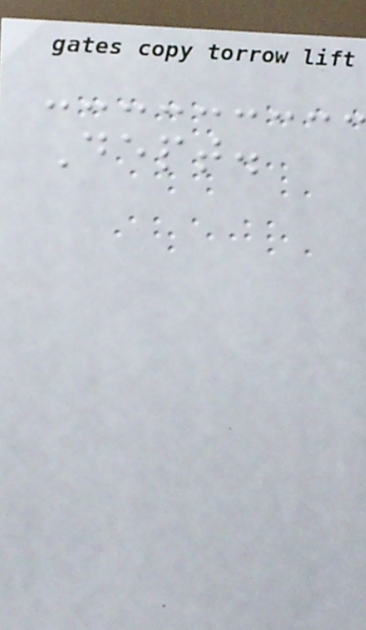Dept.
